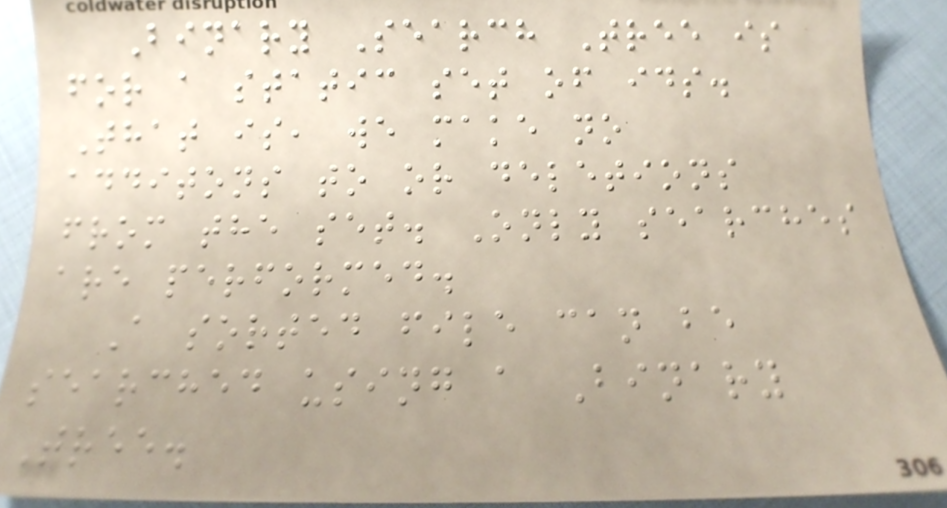Binary Search Tree is
for a static set of ids.
That is, we make no
additons to or deletions
from the set. Only searches
are performed.
A sorted file can be
searched using a Binary
Tree.
